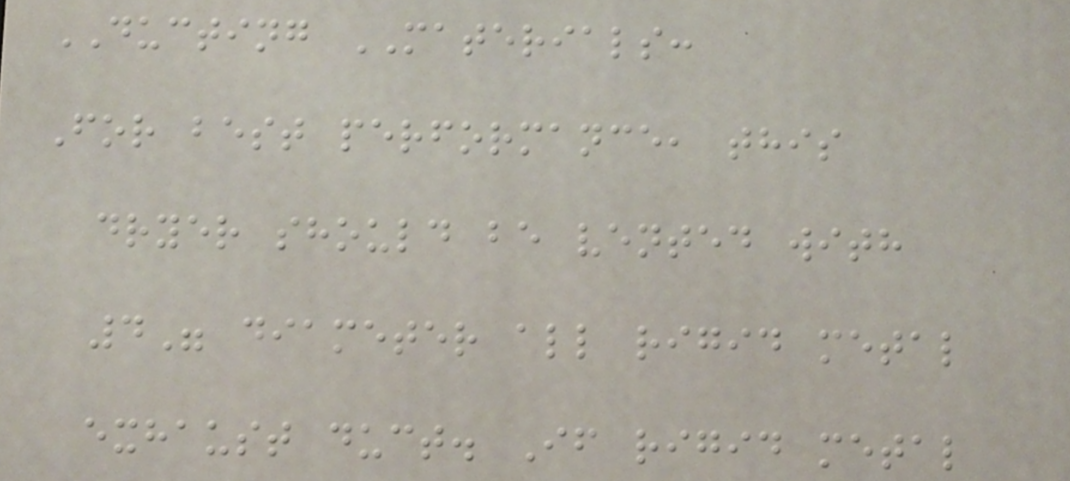DUCTING MATERIALS:
For best performance, this
dryer should be vented with
4" diameter all rigid metal
exhaust duct. If rigid metal
